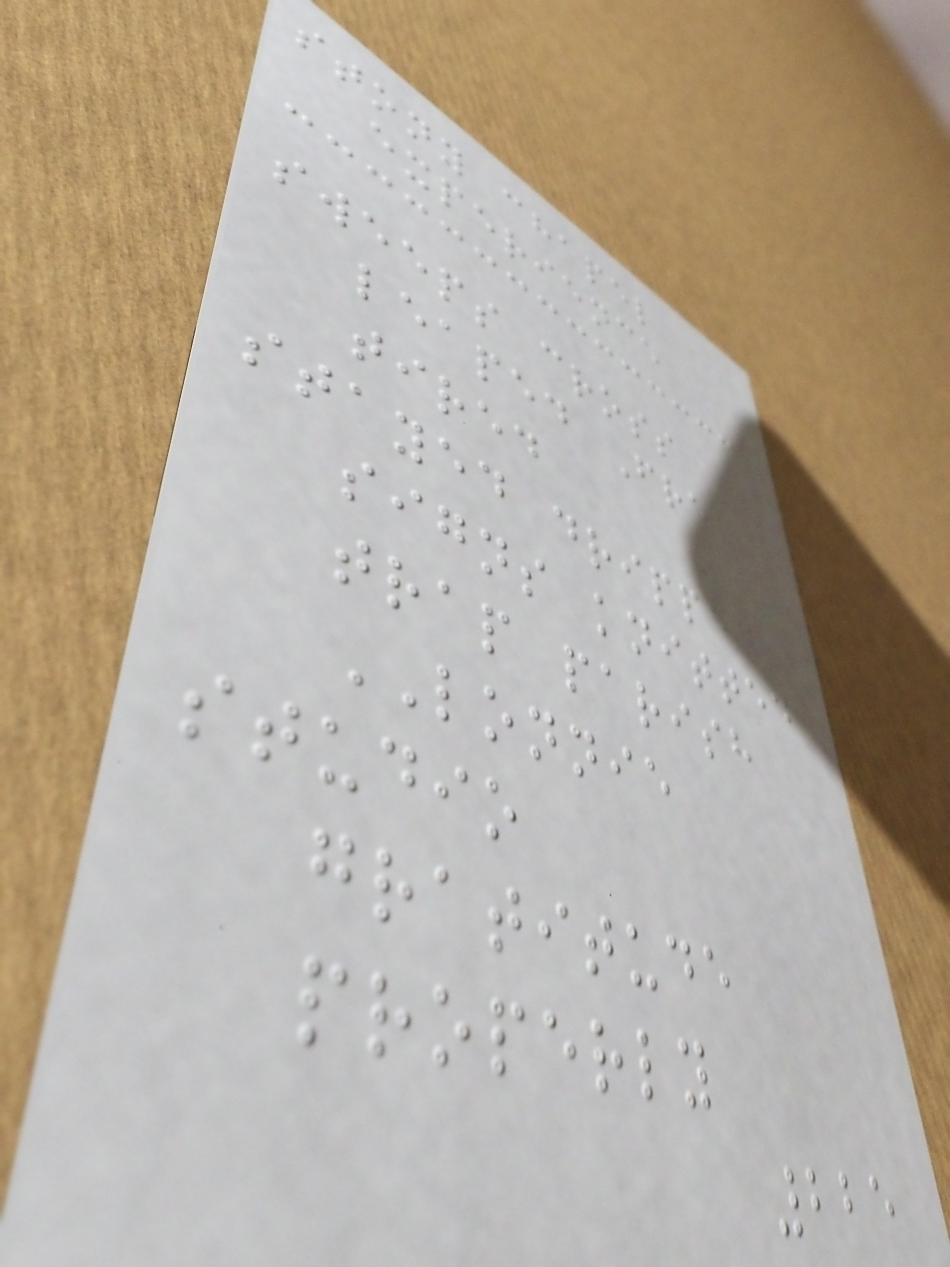stony chapel
experience
sweeps cross
leaped Free
tired
stayed dripped
signs knitted
trap parish
LONNIE
studio
gratitude
properly
225
